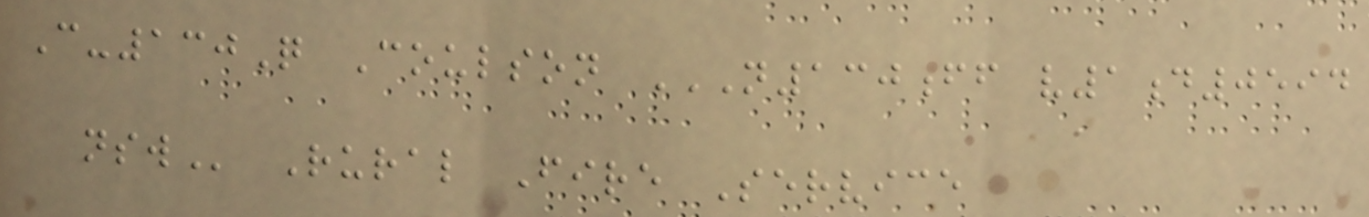C-130Q Coulson N130FF V1D0594
NSW Rural Fire Service
